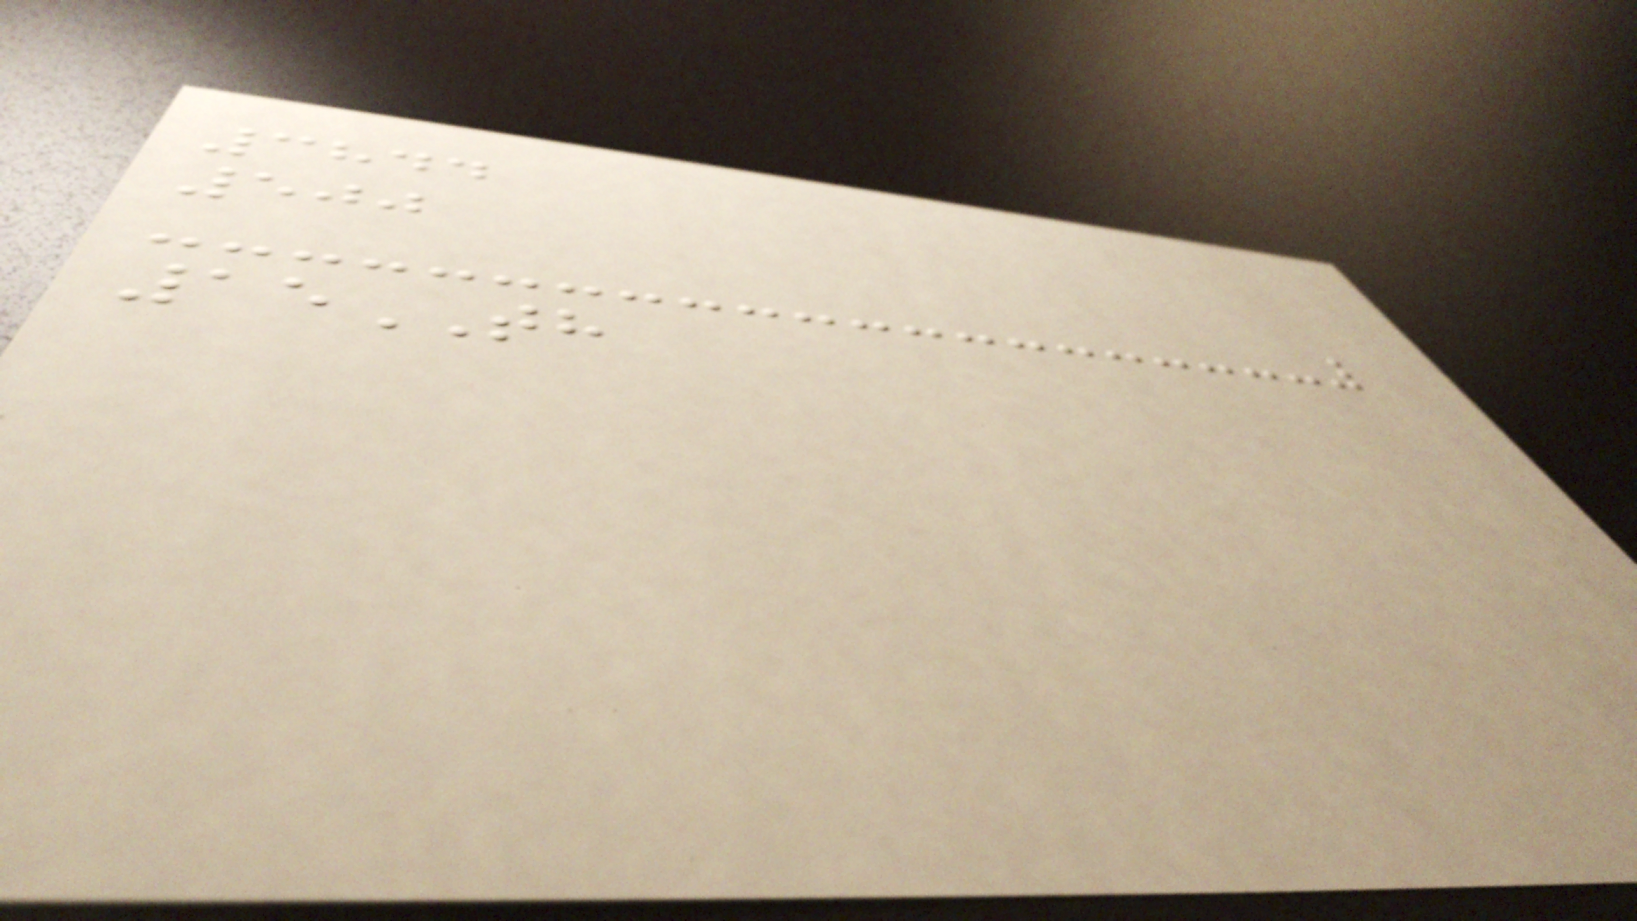3844
500
15TH
